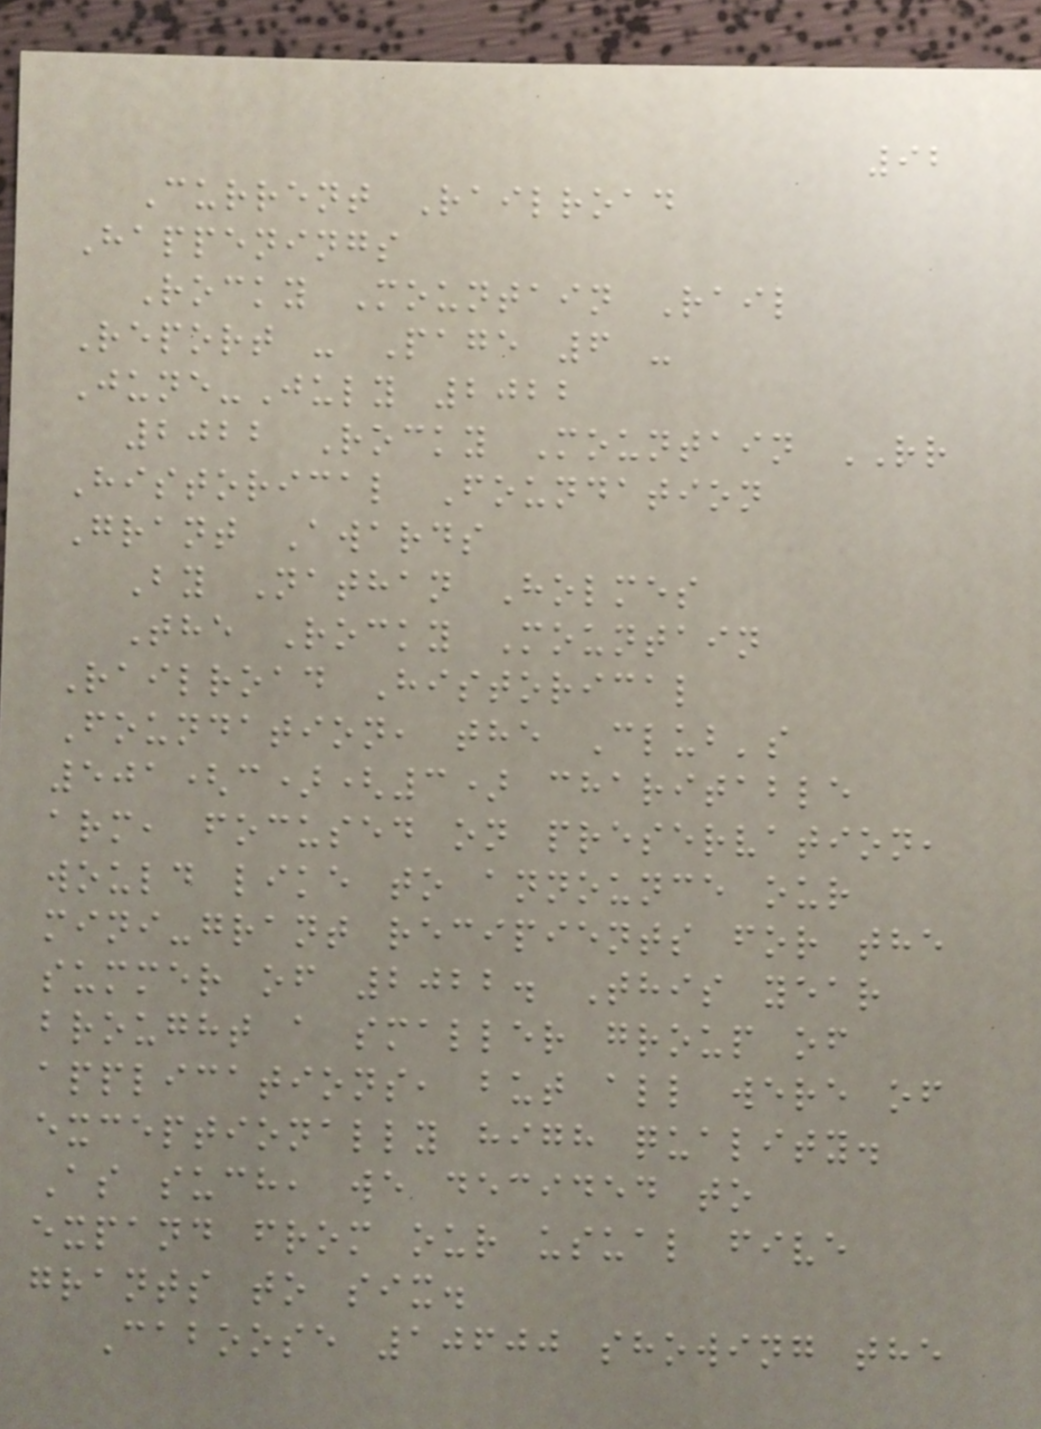92
Current Railroad
Happenings
Rocky Mountain Rail
Report - Page 6 -
June-July 2022
2022 Rocky Mountain RR
Historical Foundation
Grant Awards
By Nathan Holmes
The Rocky Mountain
Railroad Historical
Foundation, the Club's
501(c)(3) charitable
arm, focused on preservation,
would like to announce our
mini-grant recipients for the
summer of 2022. This year
brought a smaller group of
applications, but all were of
exceptionally high quality.
As such, we decided to
expand from our usual five
grants to six.
Caboose 10600 showing the
